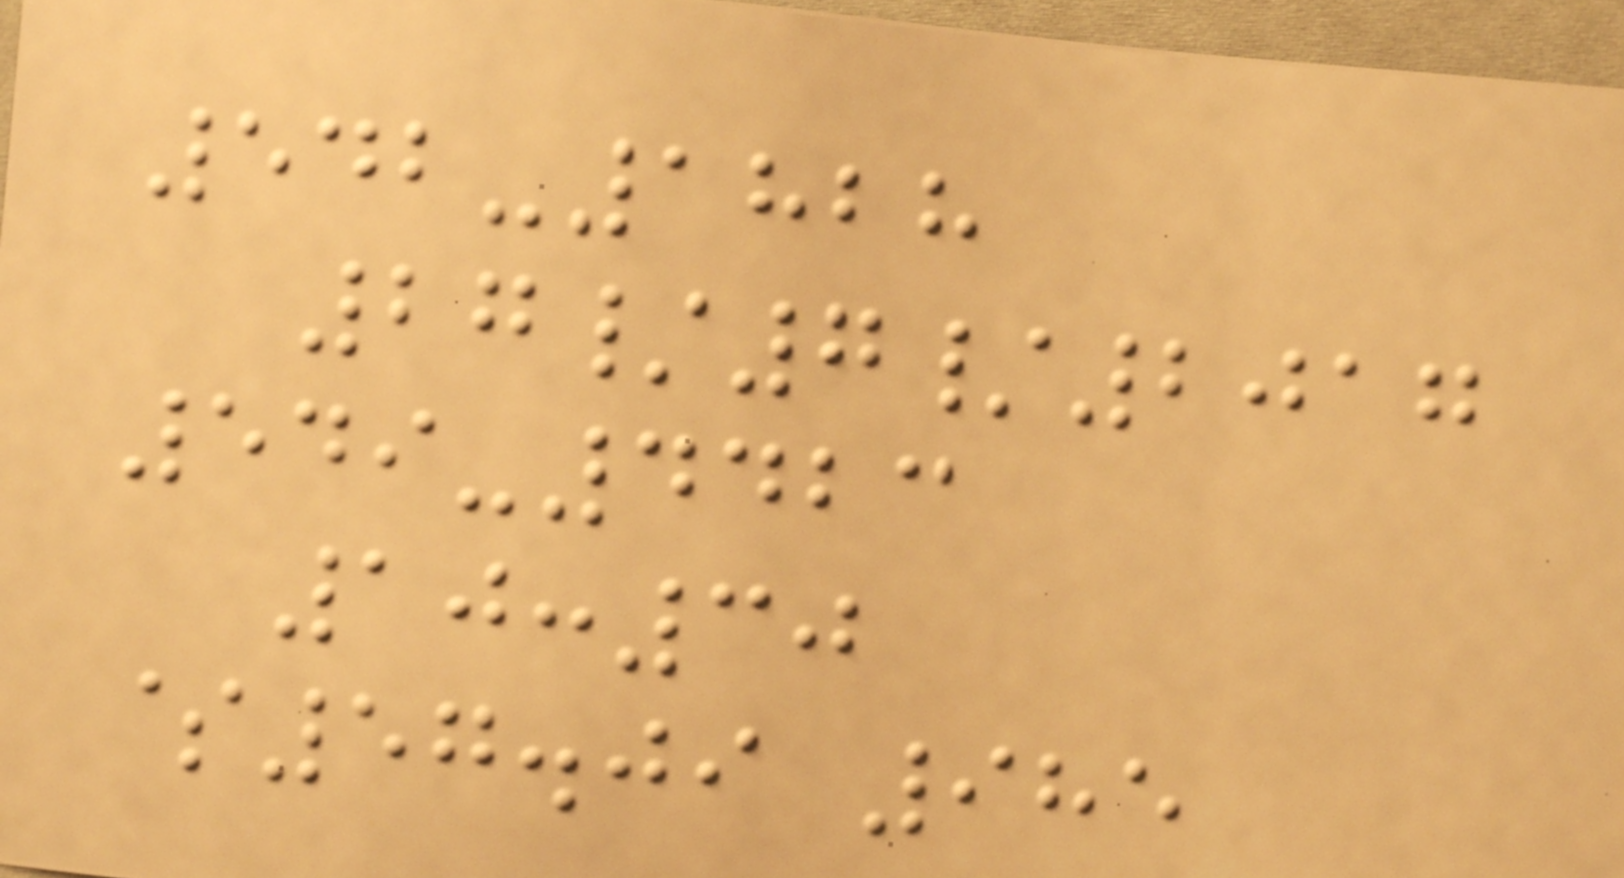542-1828
27/7/2017
549-4423
10:30
$57.09 985
